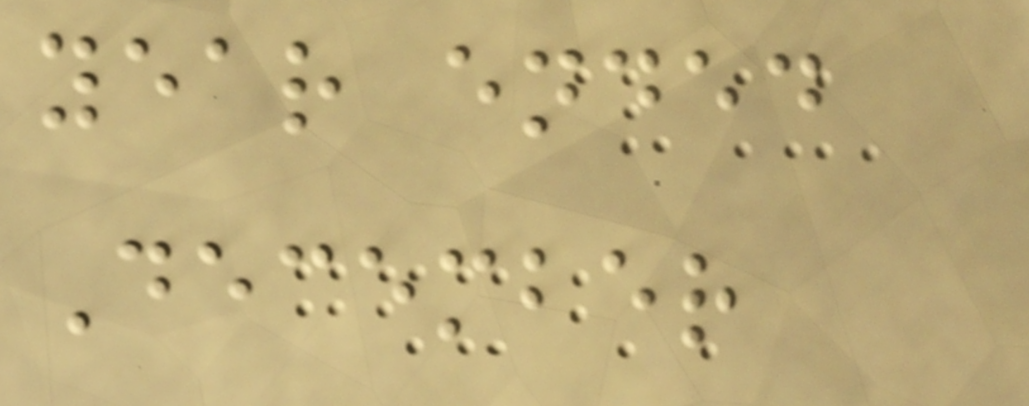year ended
December
